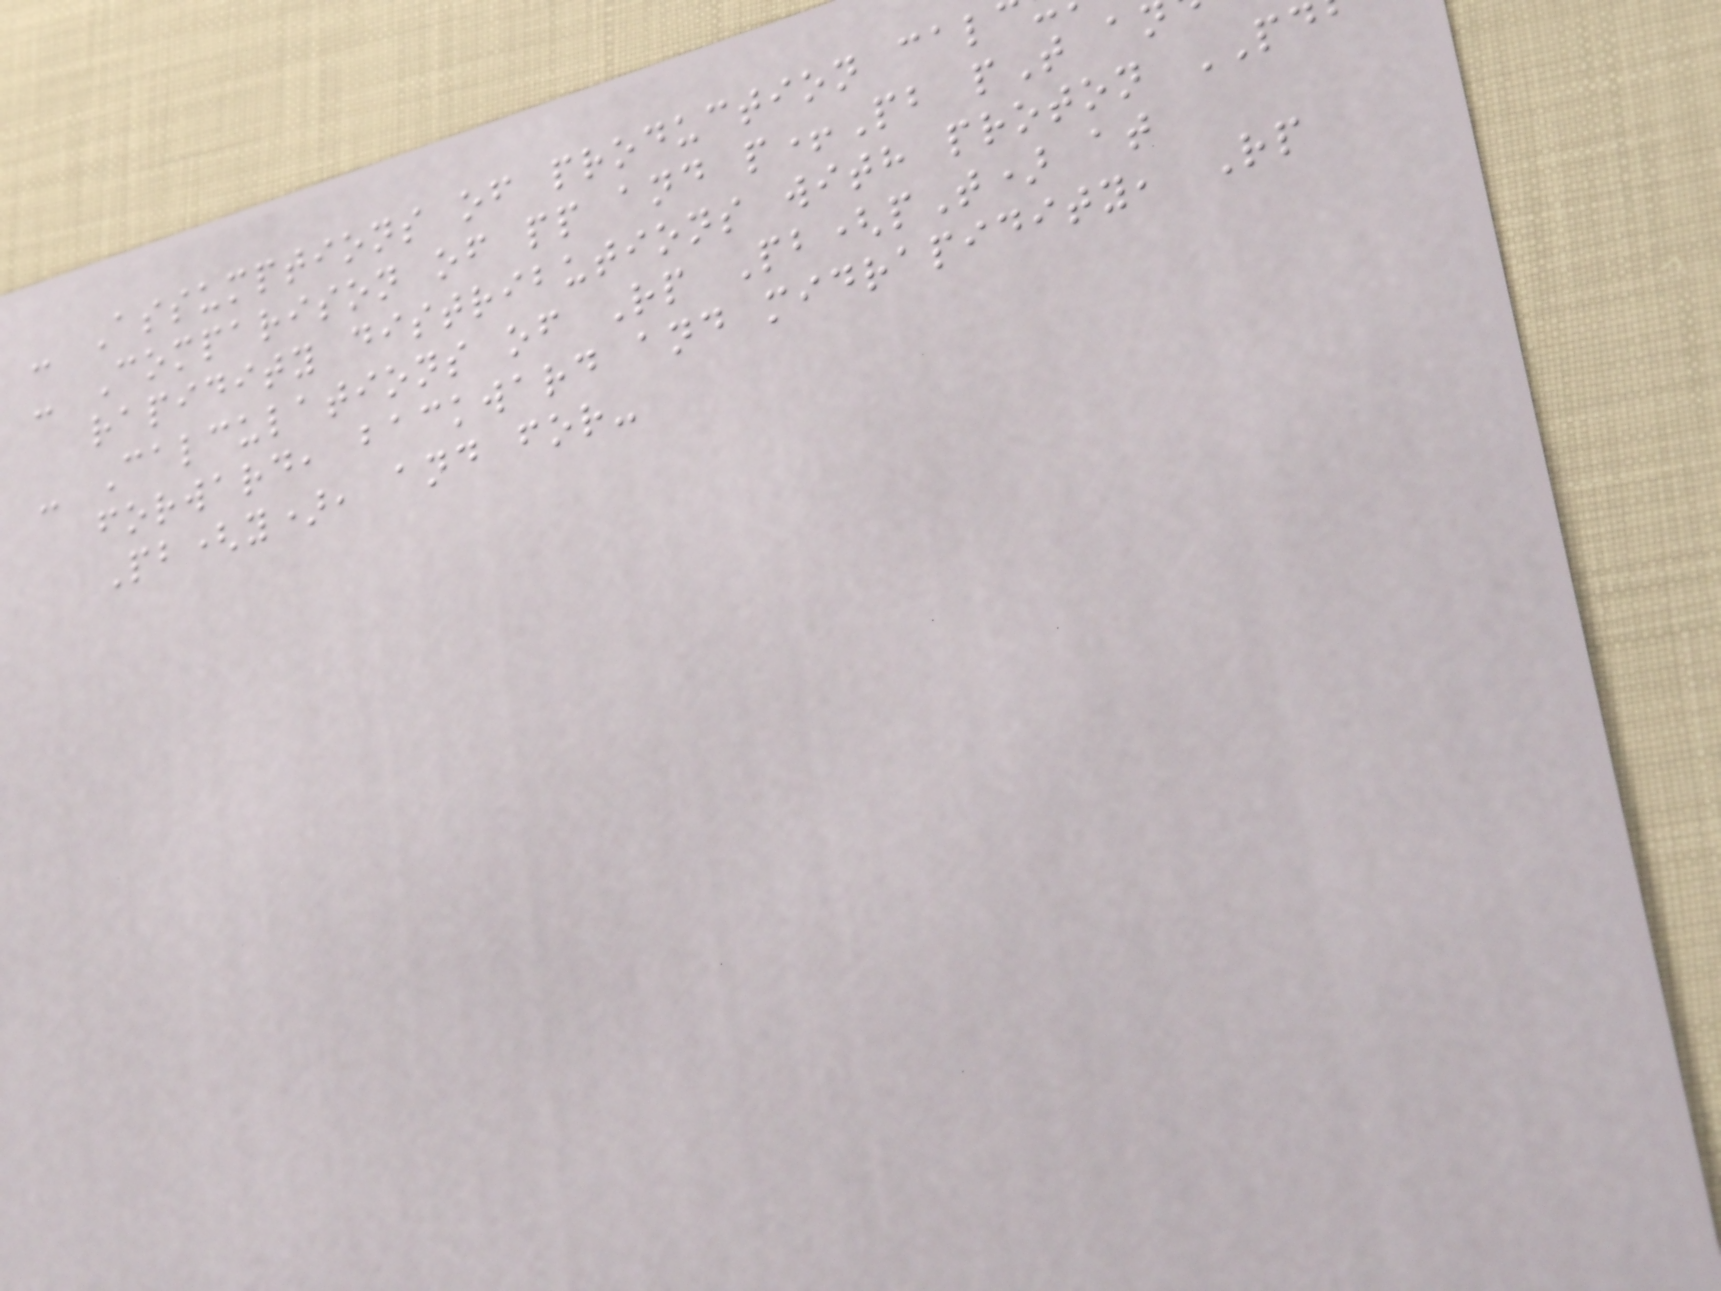- Assumptions of production cal
- Comparison of pp and p+Pb pT a
rapidity distributions with proton PD
- Calculations of Rp Pb(pT) at
forward, backward and midrapidity, Rp
Pb(y), and for-
